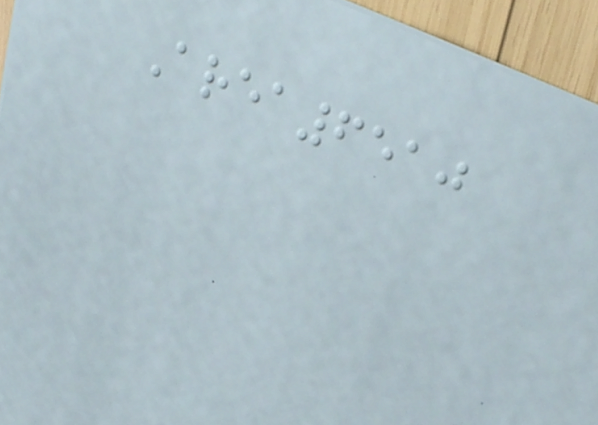Area6510
